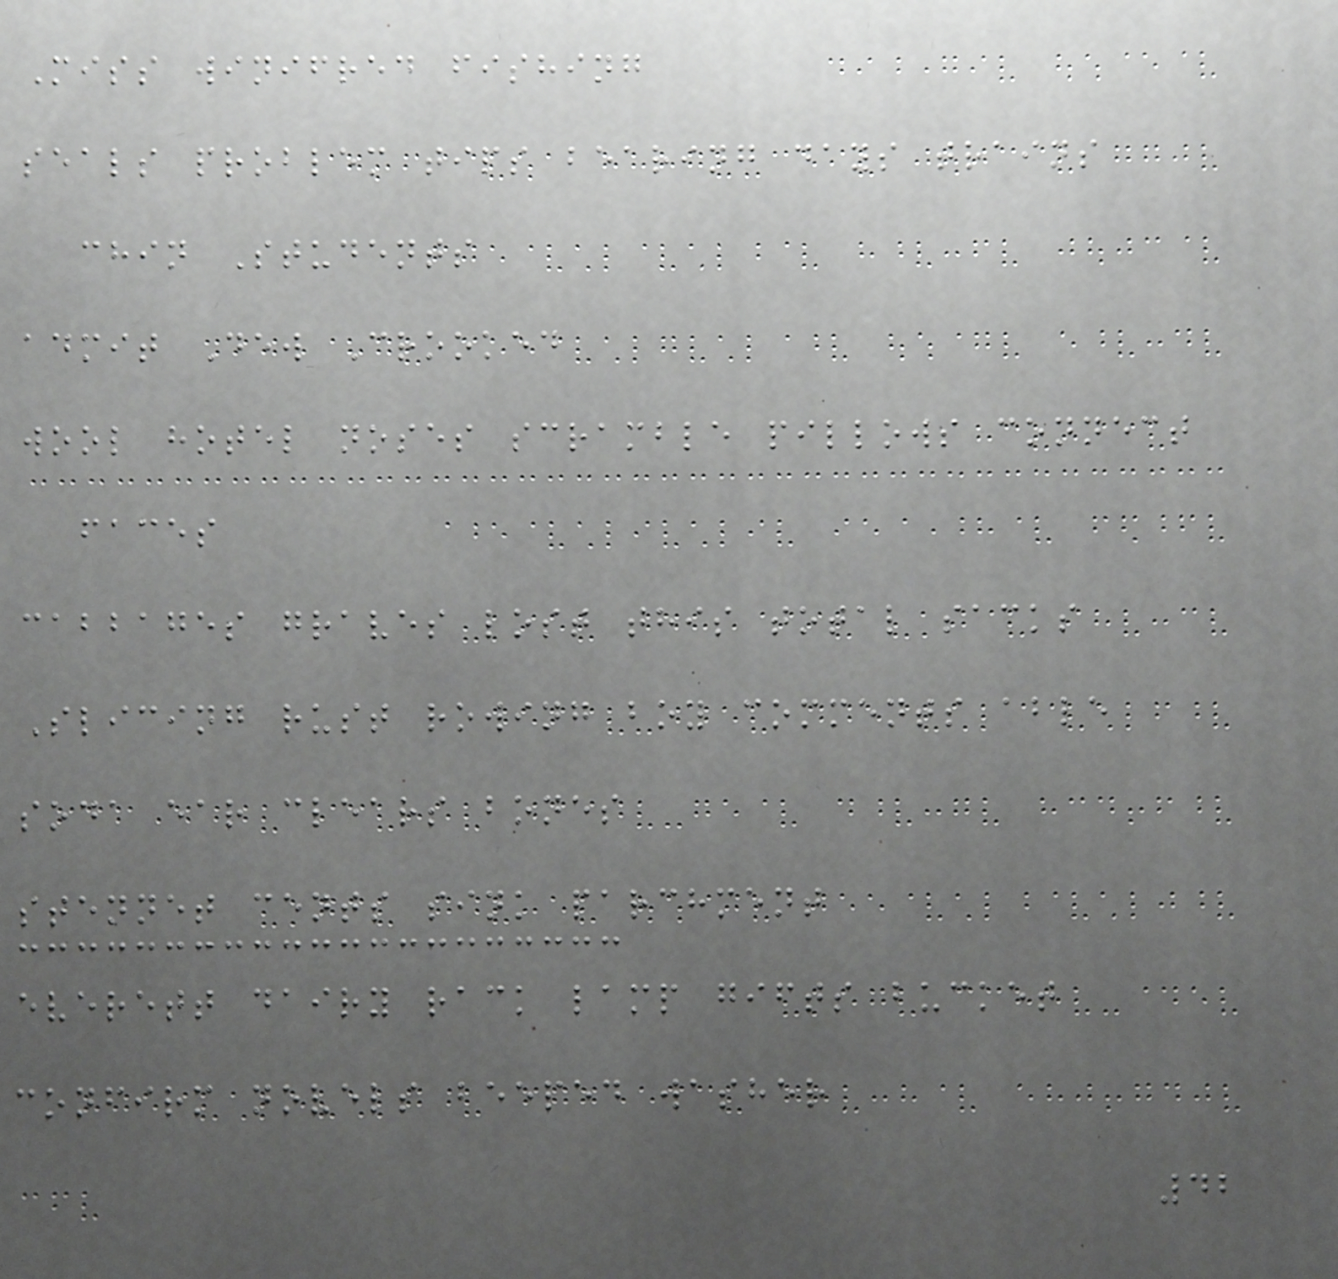Miss winifred fishing
seals problem tips bearing days trains
chin Students
admit Dew Crooked
wool hotel noses scramble pillows connect
faces
cabbages graves lost this total sacks
Slicing rust rowing boy comments able
soda ear clears bones
stennet cents sink parchment
everett dairy rack lamp gifts bucket
confirm novels beeped washer
42
